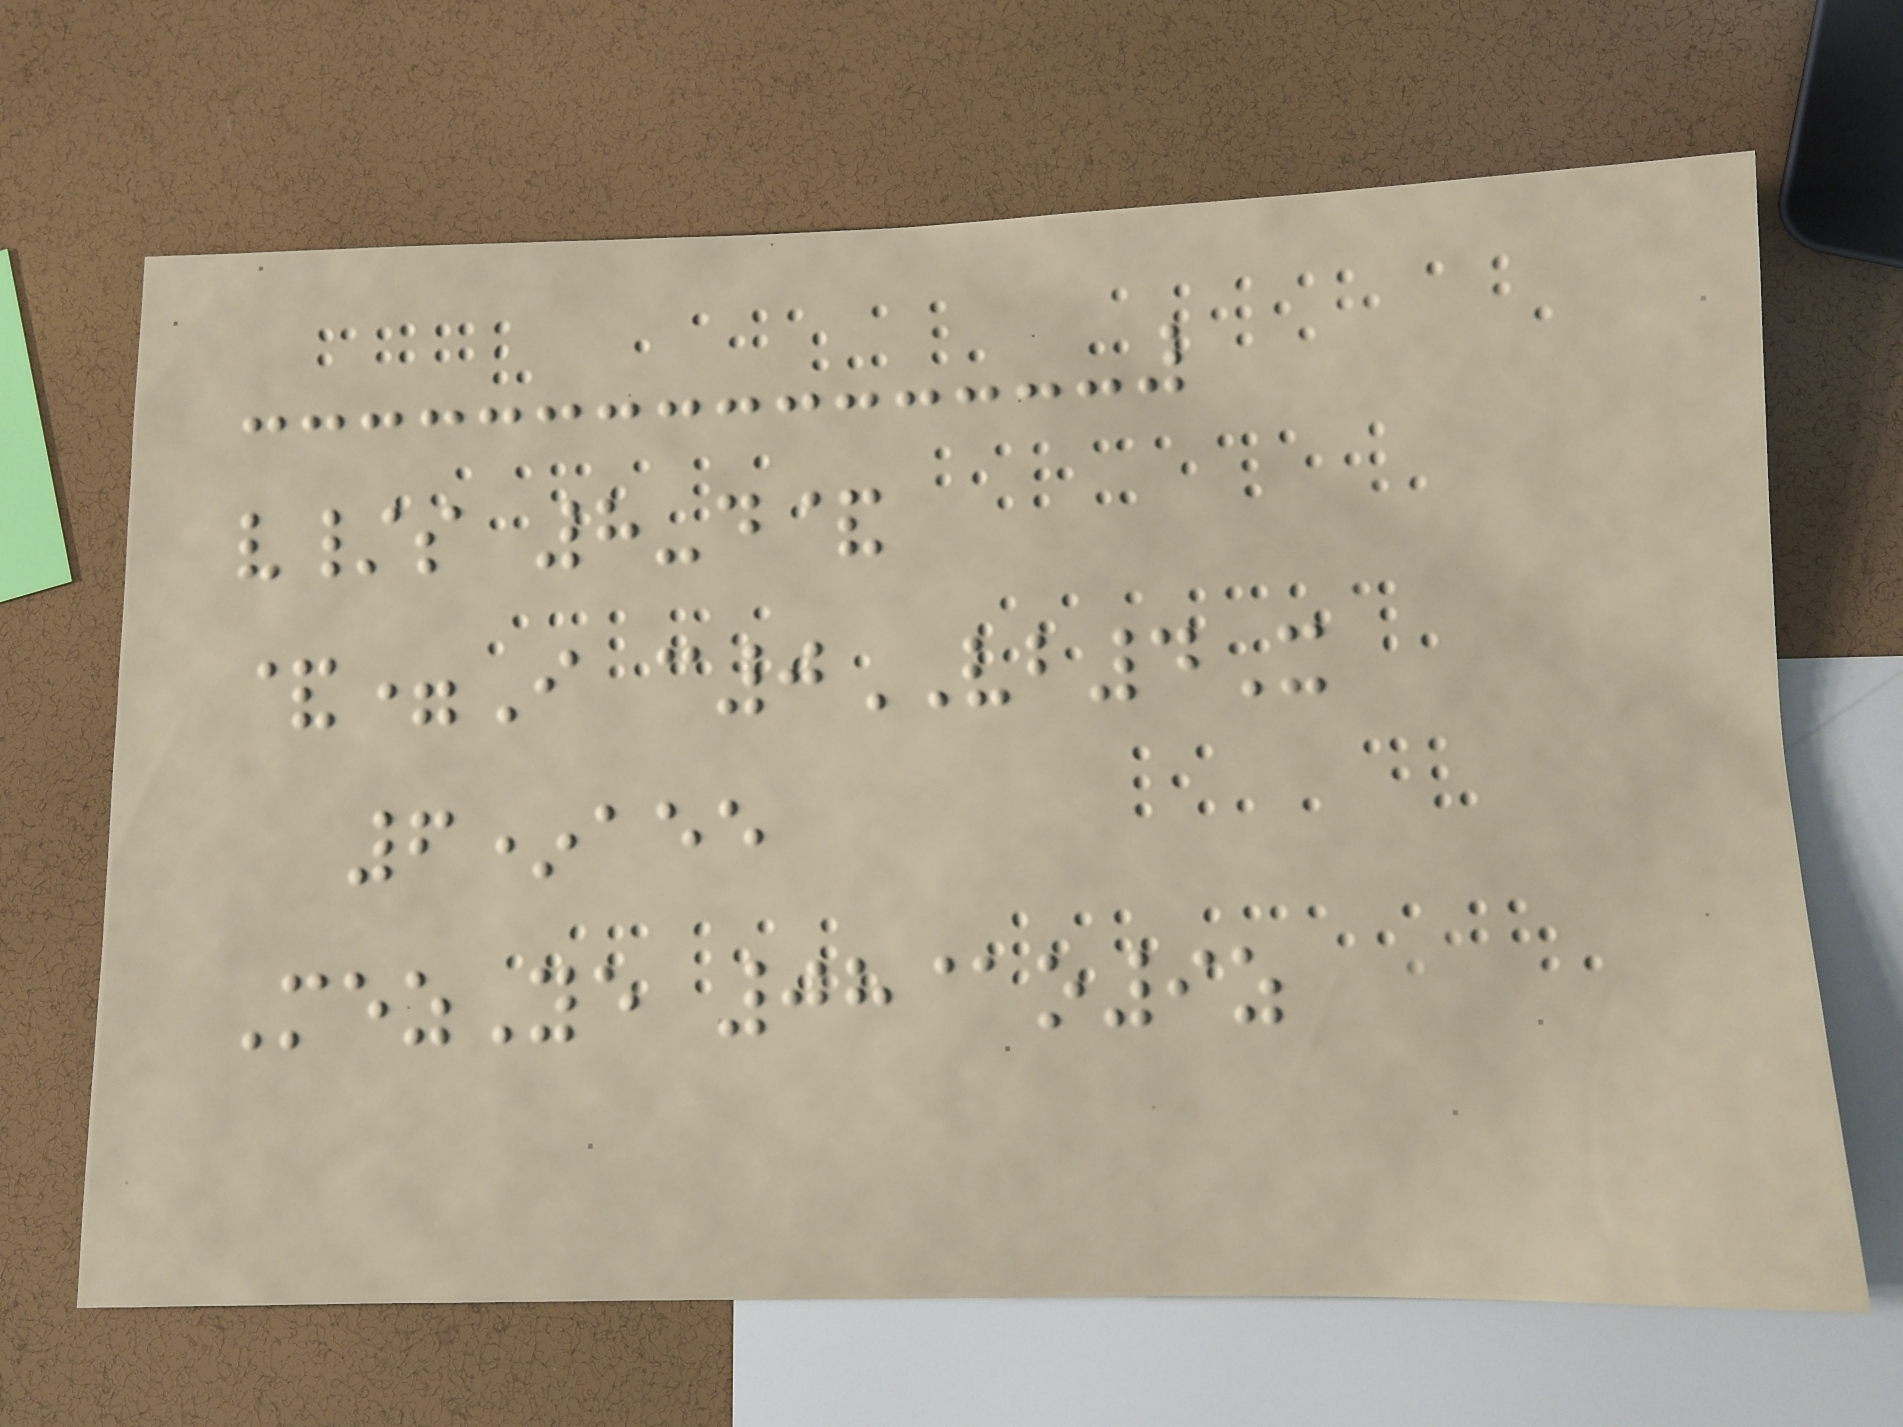v/s 8-d&
&=I c0VB4X
6*aee
MezYe 08@o9z
